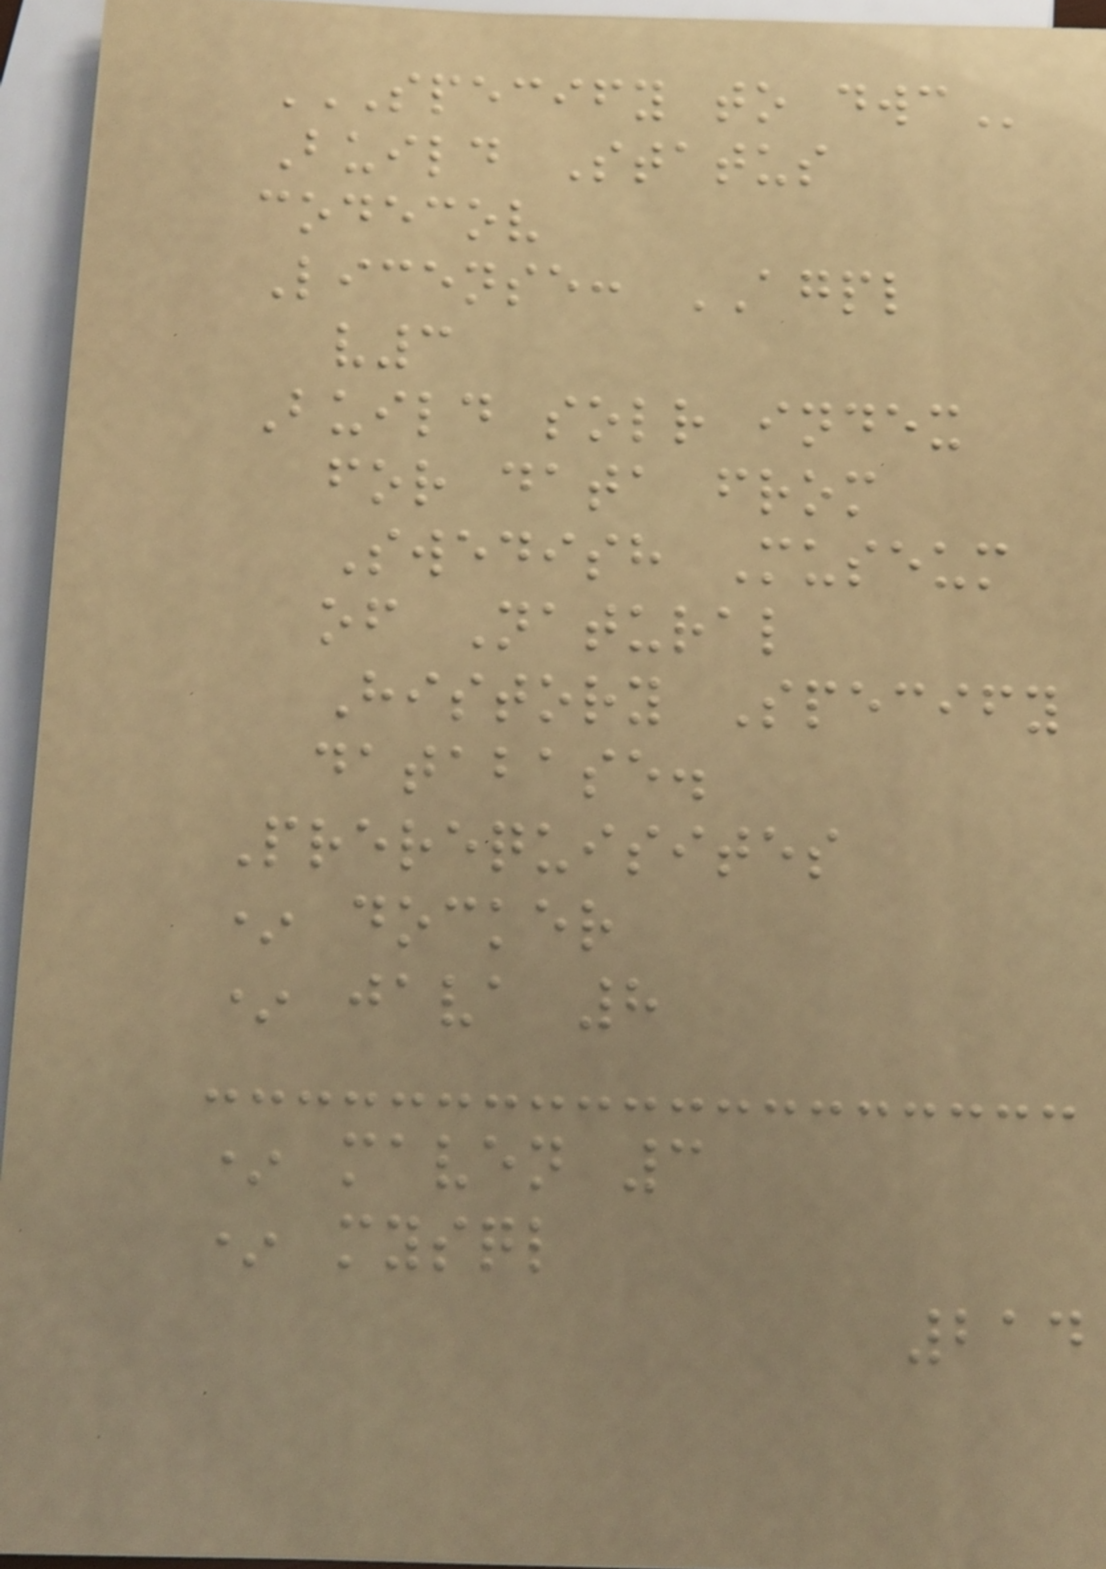SPECIFY TO DWC
Build Status
codecov
License: AGPL
v3
Build solr index
for data from
Swedish Museum
of Natural
History Specify
database.
Prerequisites
* docker
* java 8
* maven 3
* mysql
214
